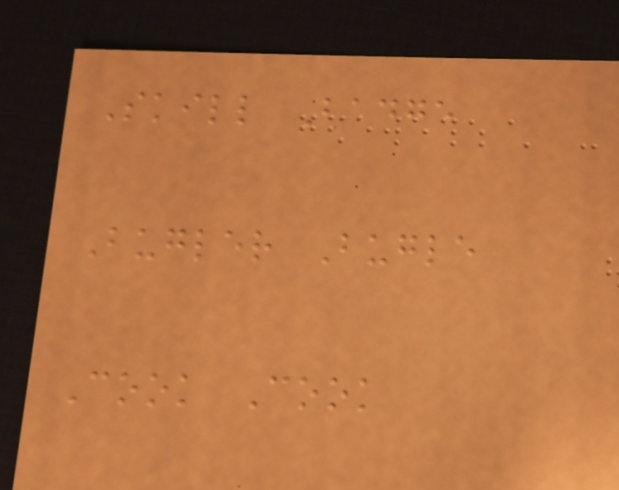Skill Badge
Bugler Bugle
Cook Cook
